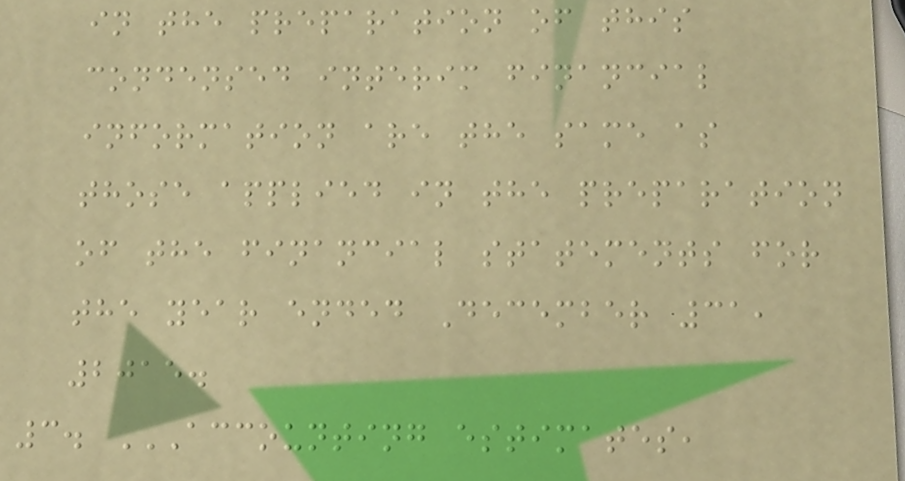in the preparation of this
condensed interim financial
information are the same as
those applied in the preparation
of the financial statements for
the year ended December 31,
2015.
3. ACCOUNTING ESTIMATES,
